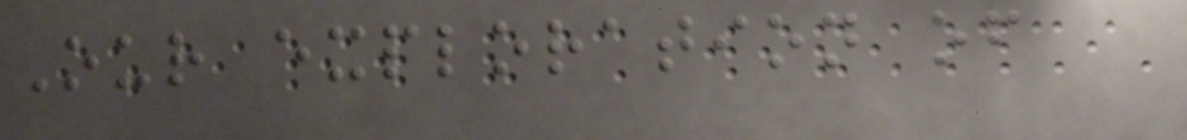Our exploration of
